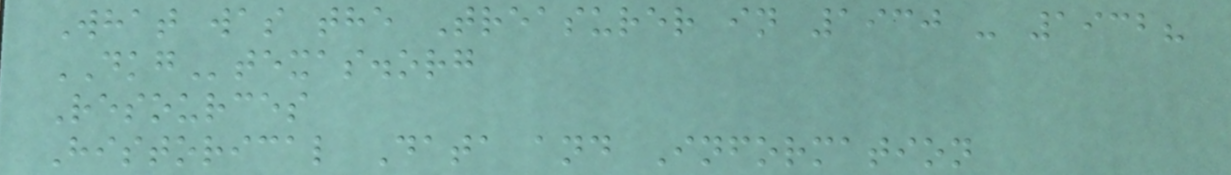What was the Treasurer in 1930 - 1932?
DKGtexas.org
Resources
Historical Data and Information
